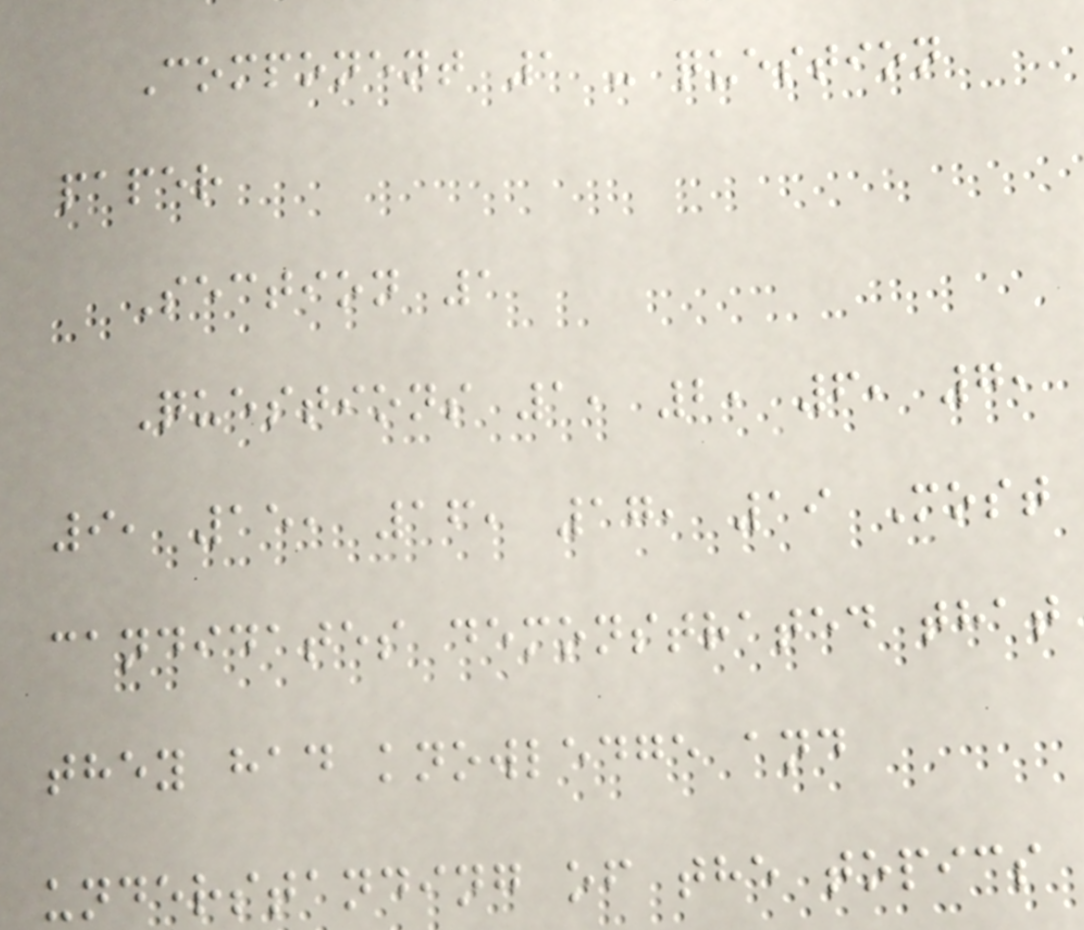Component 1 - question
paper
Section 1
Questions 1, 2, 6, 7,
9, 15, 16, 17, 19 Most
candidates demonstrated that
they had knowledge and
understanding of the topics
